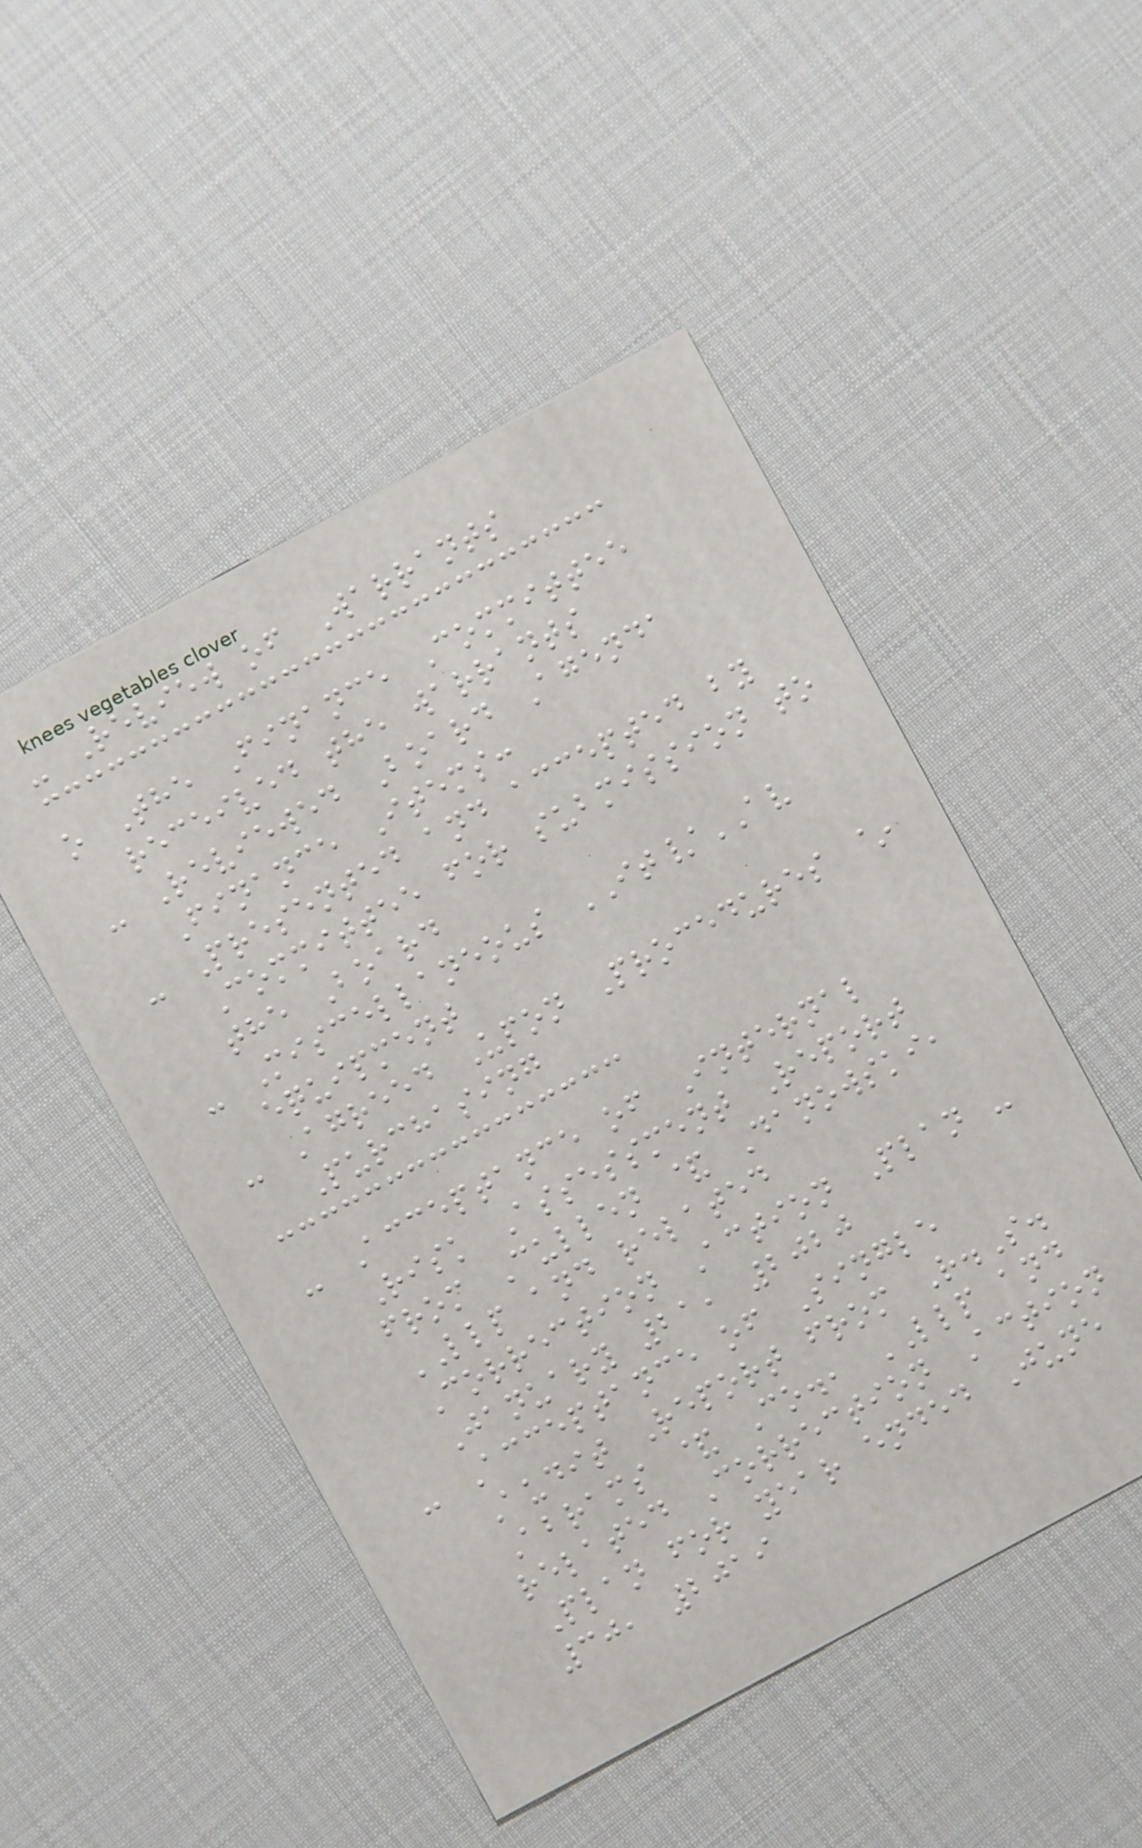- Review of Warrants
o The Finance Committee
received the warrants
- Reviewed Board Agenda
Finance Items:
- Presented and accepted by
Committee for submission to
the Board
- Miscellaneous IT/AV
equipment
- Agreed Upon Procedures ~
Purchasing
- Acceptance of Internal
Risk Assessment Report
from Cullen & Danowski,
LLP and related
Correction Action Plan -
January 21, 2020
- Acceptance of Single
Audit Report from R.S.
Abrams & Co., LLP and
related Correction Action
Plan for year ended June
30, 2019
